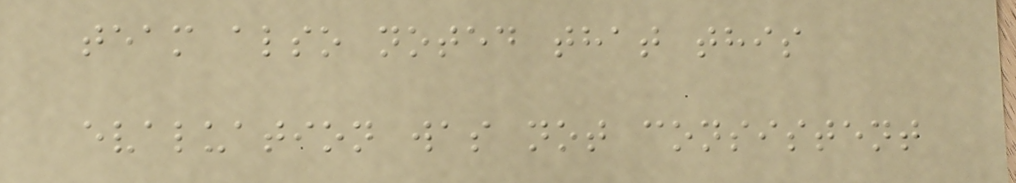team also noted that this
evaluation was not consistent
